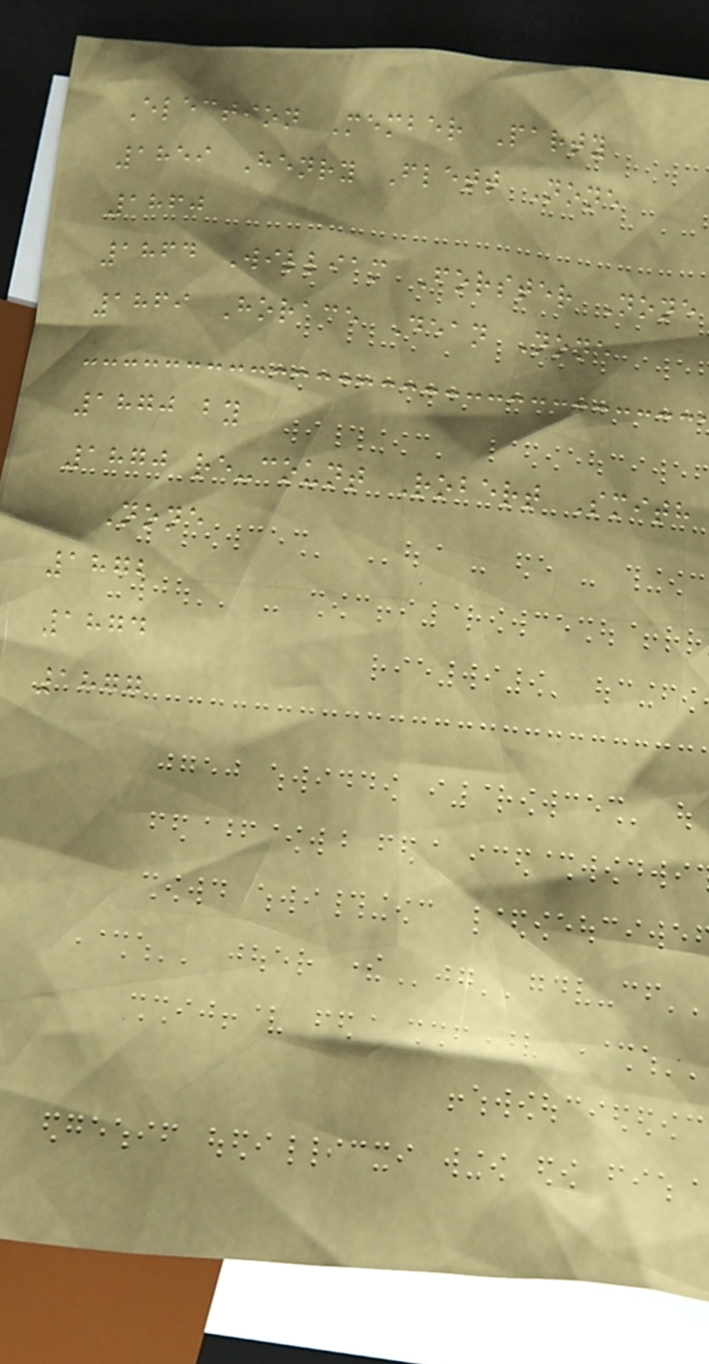Election Member Party
1859 Henry Flett None
1860
1864 William Forster None
1869 Horace Dean None
1870 by
1870 re-count Robert Smith
None
1872
1874
1877
